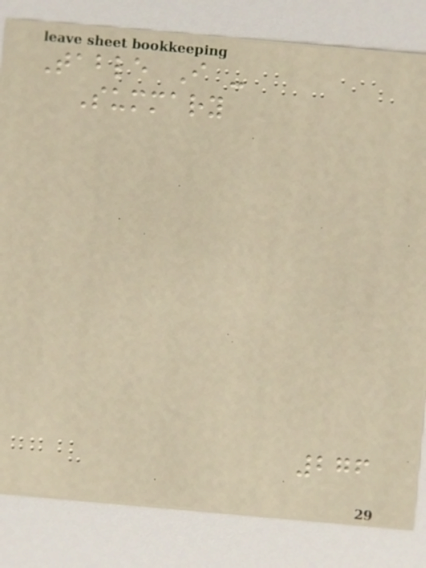Table I -
Summary
276
